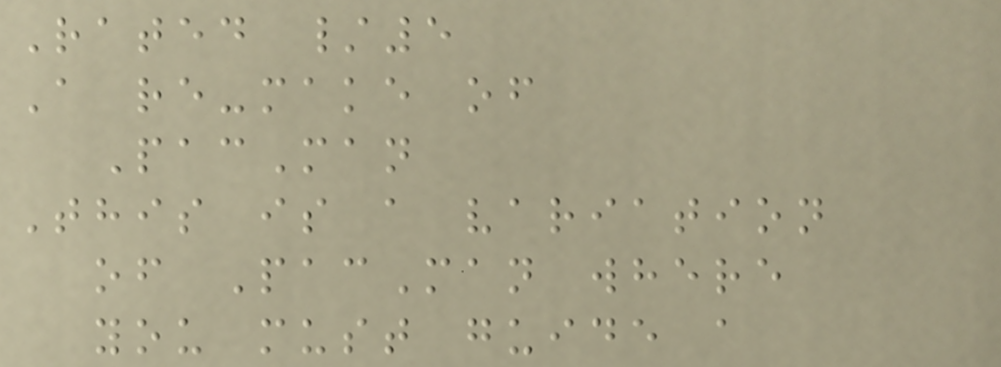Rated /5
A re-make of
PacMan
This is a variation
of PacMan where
you must guide a
